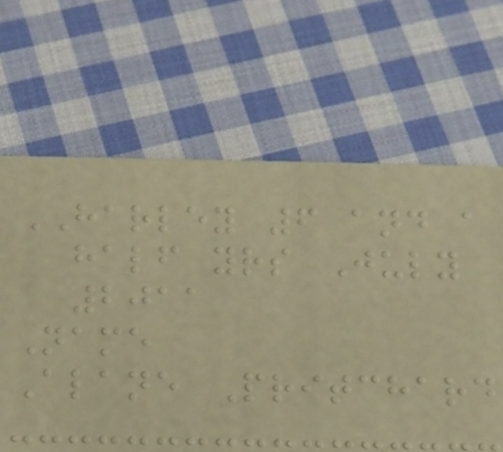HARLEY 6 and a
half yrs July
2011
Name
Alane Pritchard
